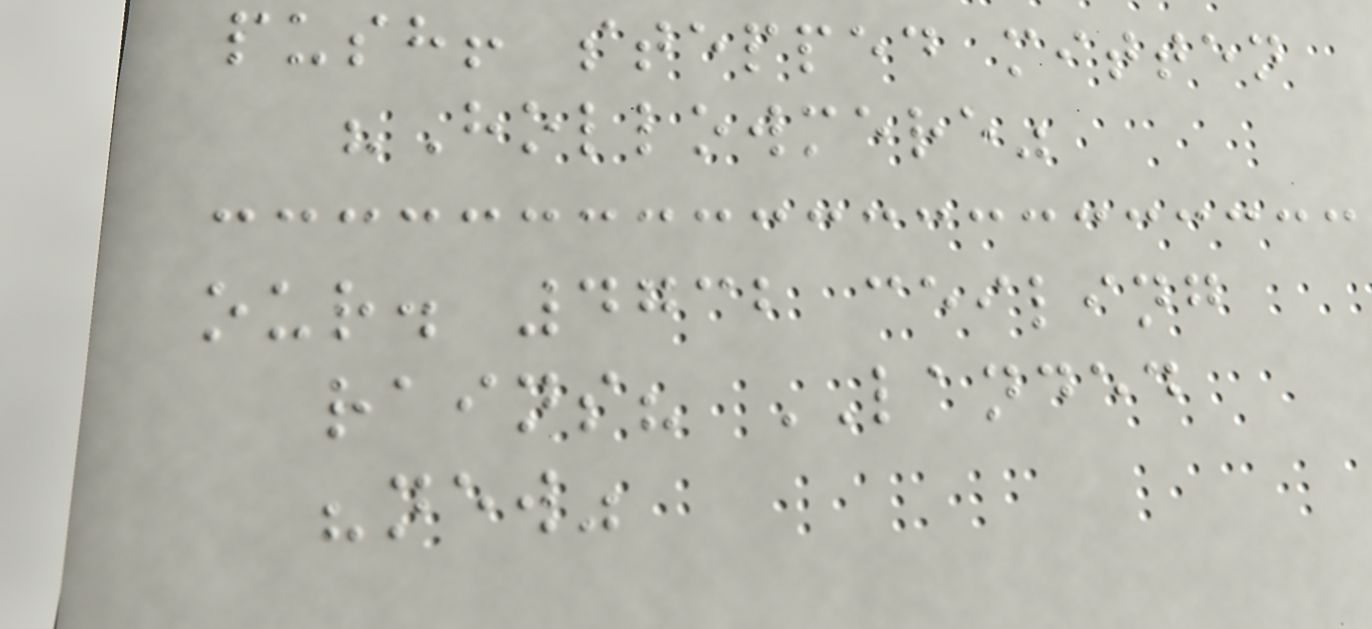push! stepped mitten
"Hollowmere"
our. 4732 ceiling
rains? LANDED
"new"
